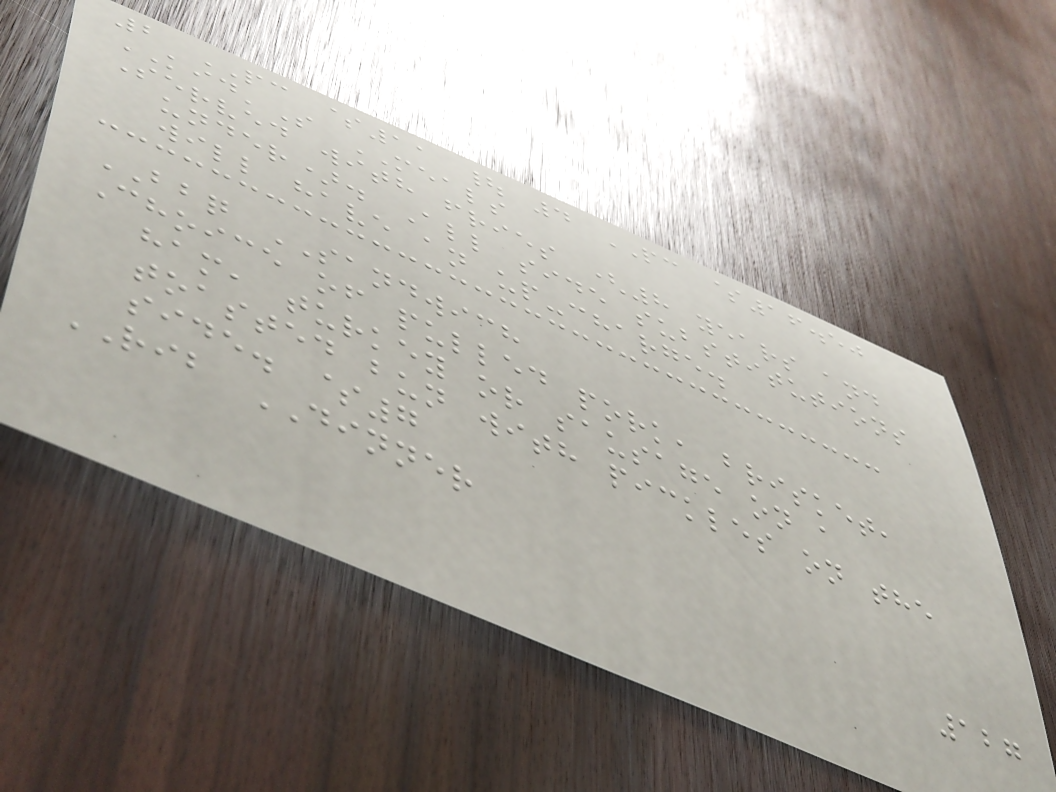2 PC $11 | 4 PC $16.50
KID'S MEALS
Served with fries (8 years and
under). All side substitutions
will have an up-charge.
BBQ SANDWICH
Choice of pulled pork, brisket,
ham, turkey or sausage on a
toasted bun with pickles on the
side. $7
RIB DINNER
127
